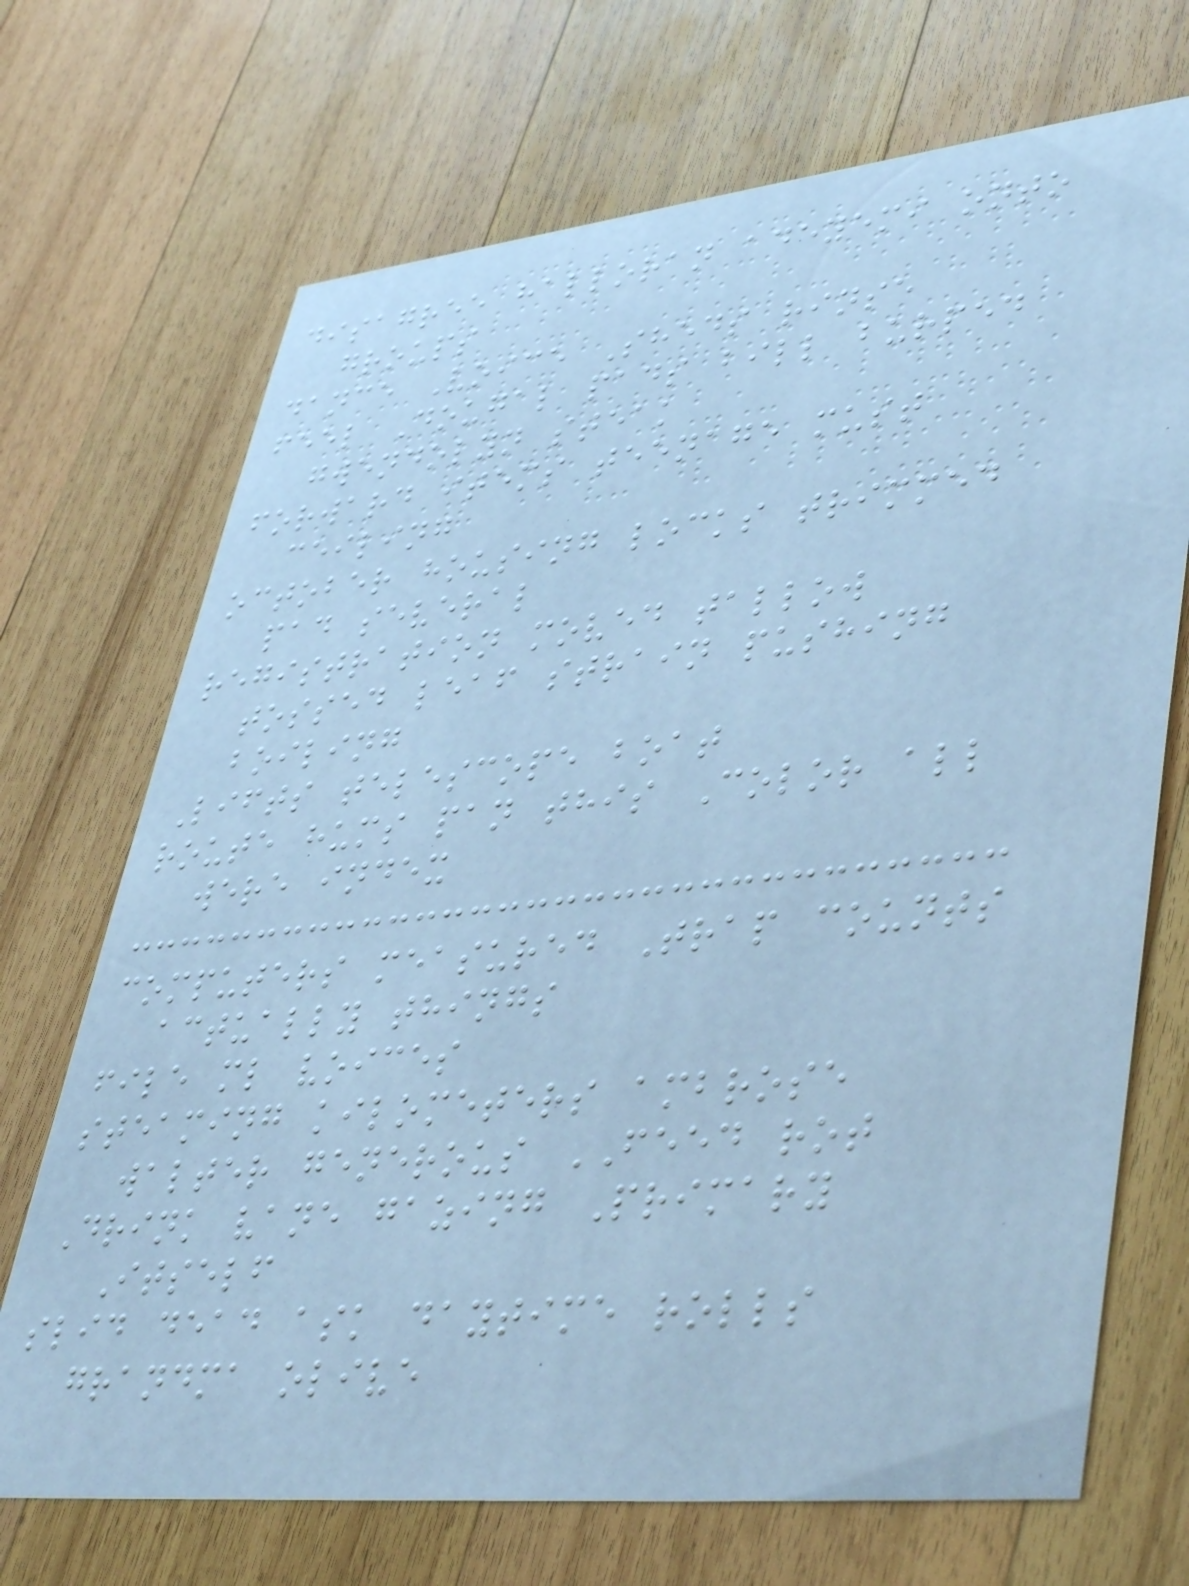disagree halloran adeyemi onto
groups
dance Voice Sheds rinse
feel Dougal pads bill burped
gwendolyn steak
forward items teenage must
ceiling
october housing locks trimmed
pad several
registration moved tallow
tossed leaf strain pushing
boiling
Lifts telescope boat
route hums pan this Color all
were index
computers measured Trap counts
actually things
file ml voices
steaming kilometers ambrose
walter generous FEED rot
Drink vane gazing Primary
Itself
slid dead ask daytime rolls
grandma olive
